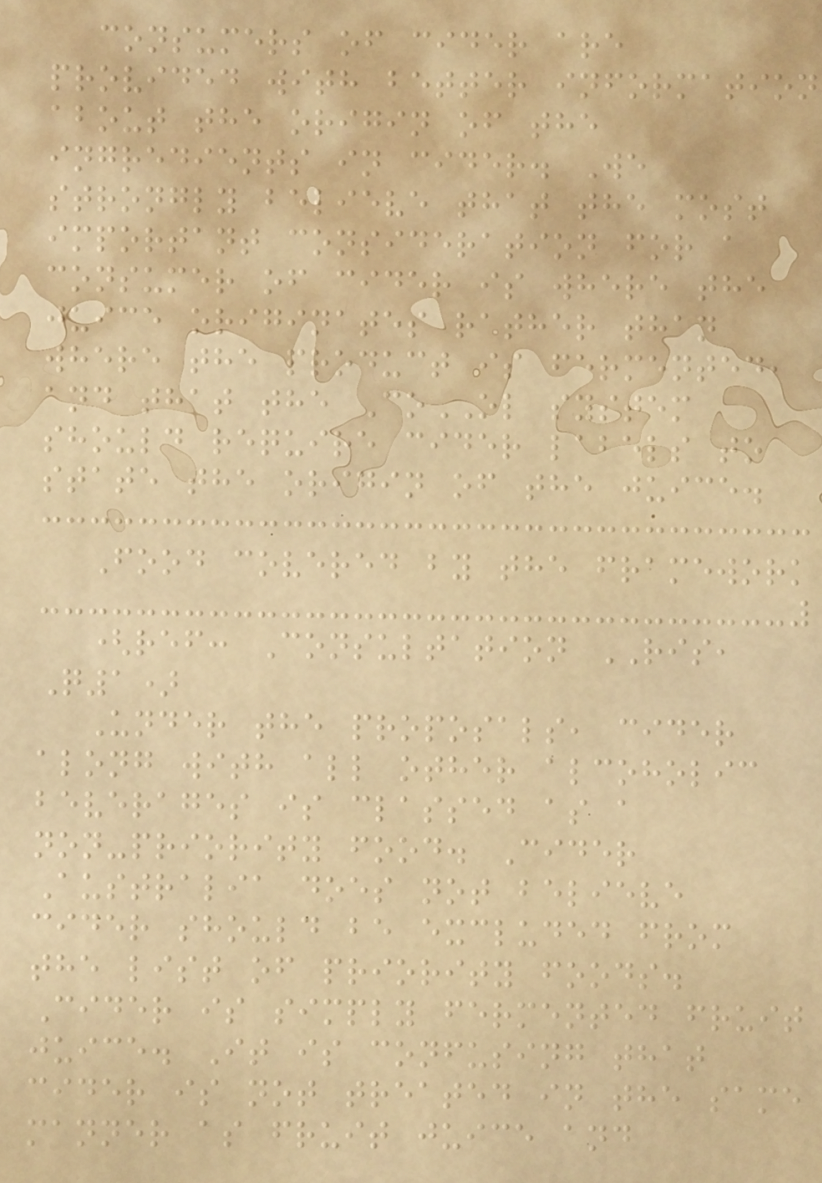consumers of cider are
provided with better information
about the origin of the
ingredients in cider. We
strongly believe that the most
important consideration for a
consumer of cider is where the
juice originates rather than
where the product is fermented,
and that the CoOL system
should require cider labels to
state the origin of the juice.
Food covered by the framework
(ref: Consultation RIS,
Q1)
Under the proposals, cider
along with all other alcoholic
beverages is classed as a
non-priority food. Cider
Australia does not believe
cider should be excluded from
the list of priority foods.
Cider is simply fermented fruit
juice. It is confusing that
cider is not treated in the same
manner as fruit juice and
